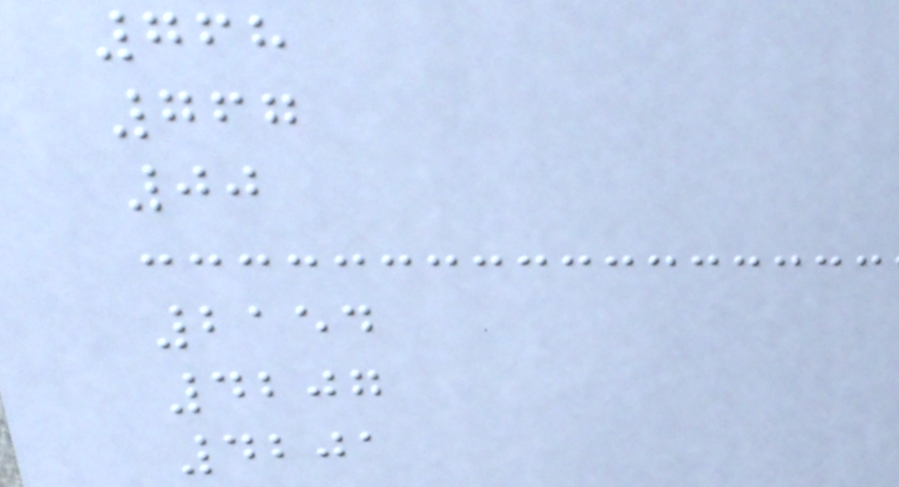768
767
00
2154
4207
4201
